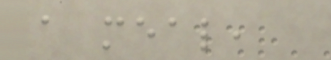a meal,
